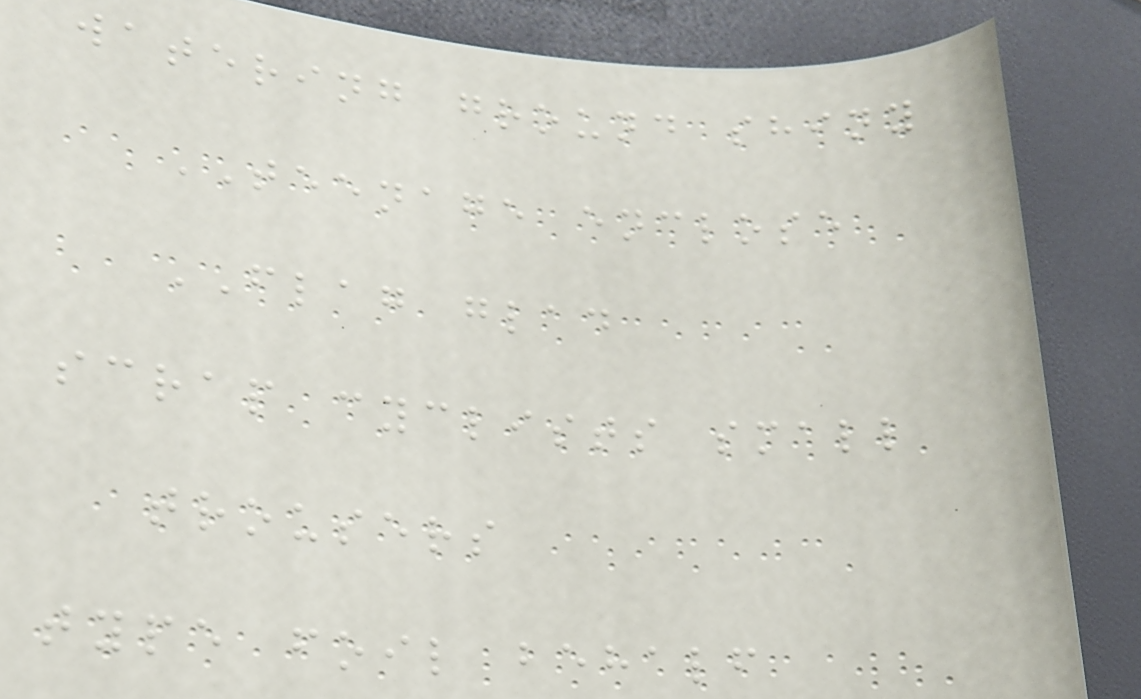watering ground shiny
TEENAGE enclose
FLAG glad
scrap cyclists small
trousers
type foil behalf
